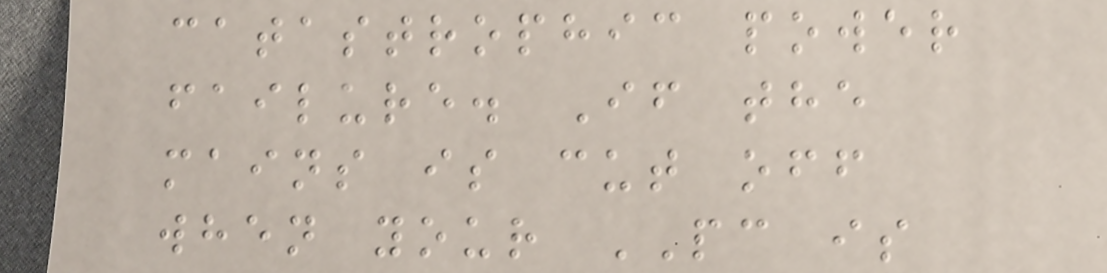catastrophic power
failure. If the
mains is cut off
when your PC is
